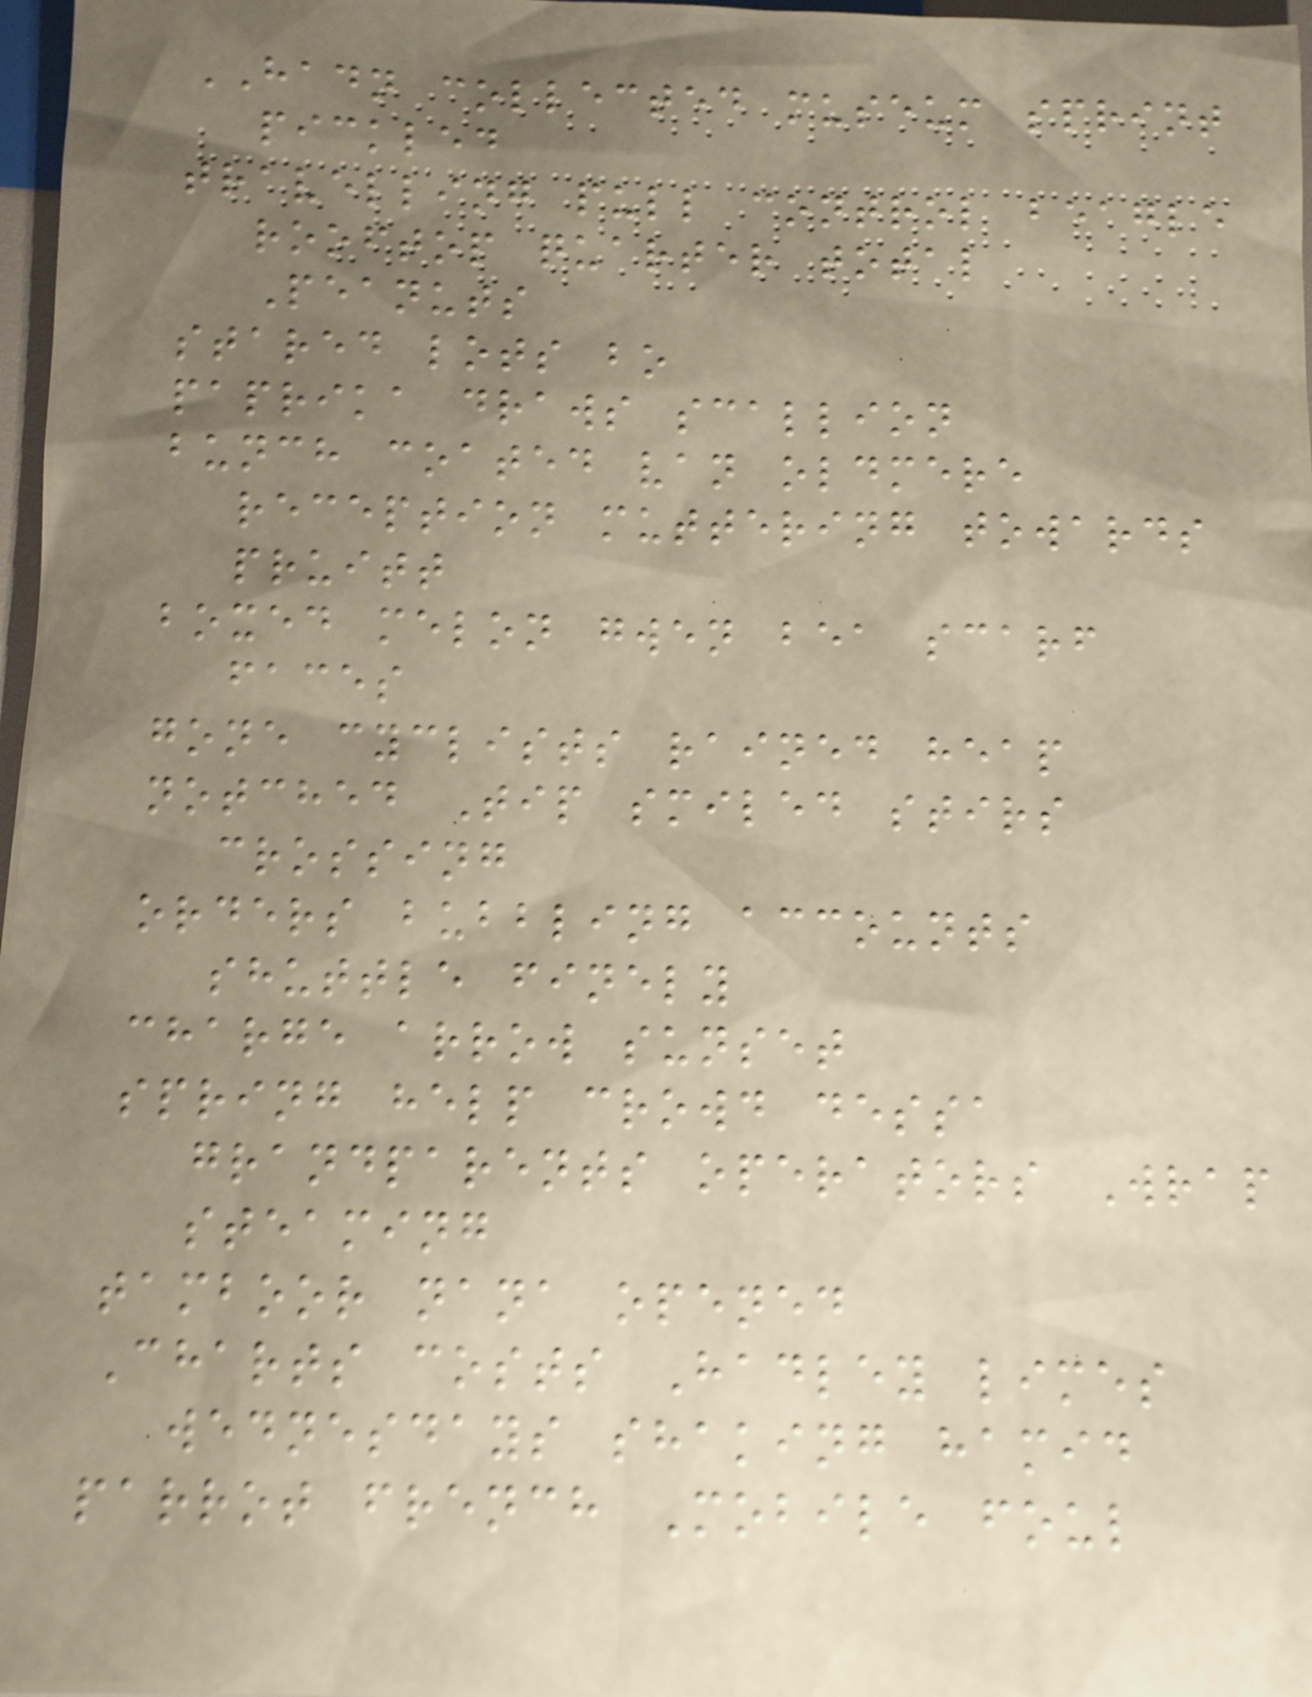HADN collected museum sprint
pickled
travelling pull control beagle
rooftop quarter total
Peanuts
stared lots bo
paprika draws scallion
bunch coated van oldmere
reception muttering towards
pruitt
boxed melon gwen bea scarf
faces
gone cyclists rained heap
notched Tip smiled stirs
crossing
orders bubbling accounts
shuttle finely
charge arrow sunset
spring help crowd dessa
grandparents operators Wrap
steaming
tamboor nana opened
Charts costs Hadley limes
wednesdays shaking hamid
parrot french Mobile foul
